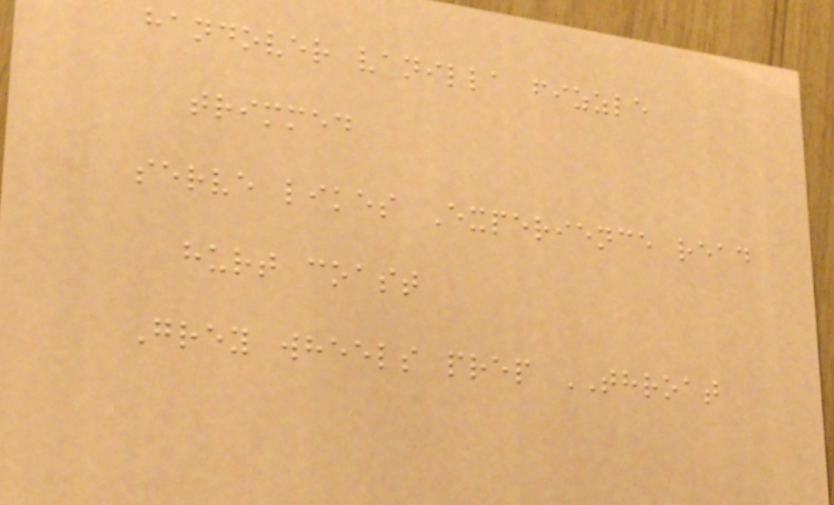handover vanilla fizzle
trimmed
serve likes Experience read
hurt coast
Grey wheels prep THROAT
